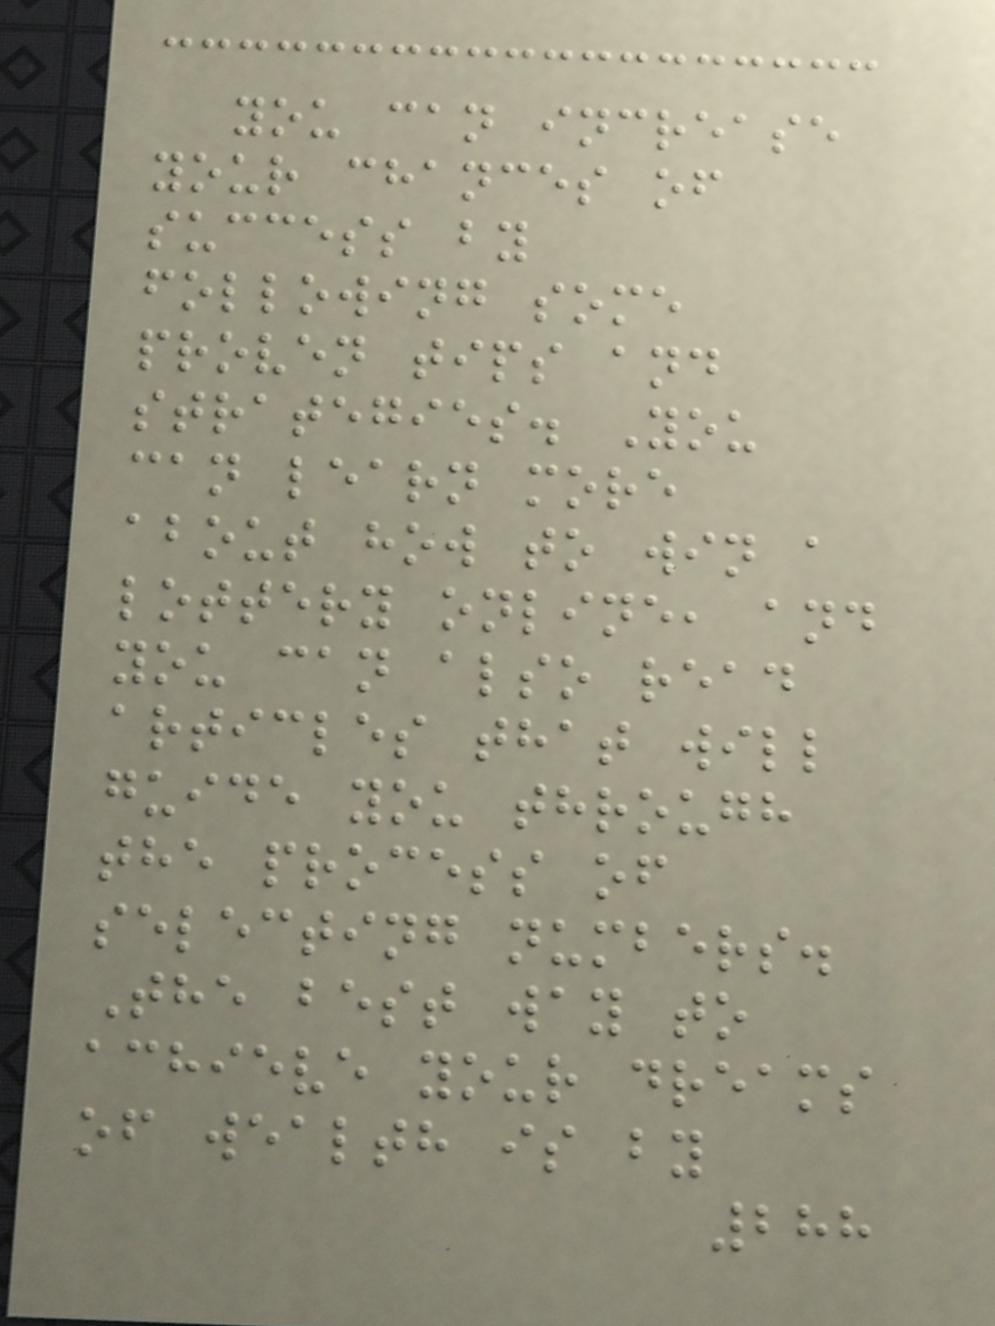you can increase
your chances of
success by
following some
proven tips and
strategies. You
can learn more
about how to win a
lottery online, and
you can also read
articles that will
guide you through
the process of
selecting numbers.
The best way to
achieve your dreams
of wealth is by
288
